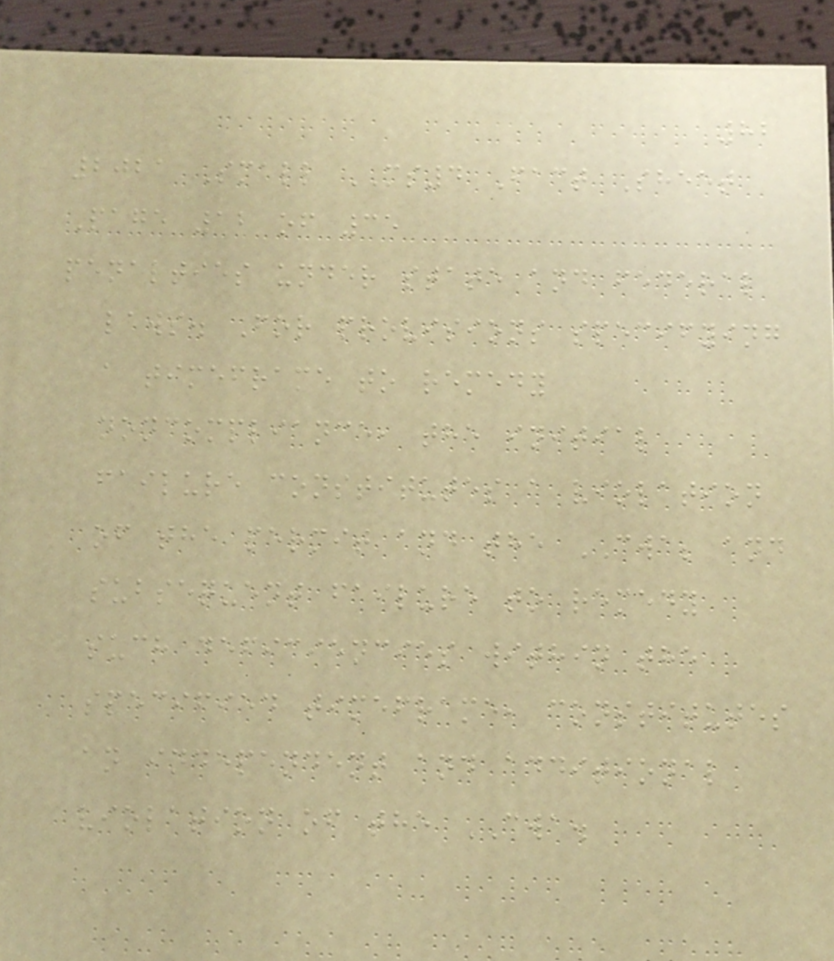82
2021 Small MS4 Fact Sheet
Page 12 of 35
penalties under state and federal
laws. For provisions specifying
a timeframe to remedy
noncompliance, the initial
failure constitutes a violation
of the permit and the CWA; and
subsequent failure to remedy
such deficiencies within the
specified timeframe, constitutes
an independent and additional
violation of the CWA.
